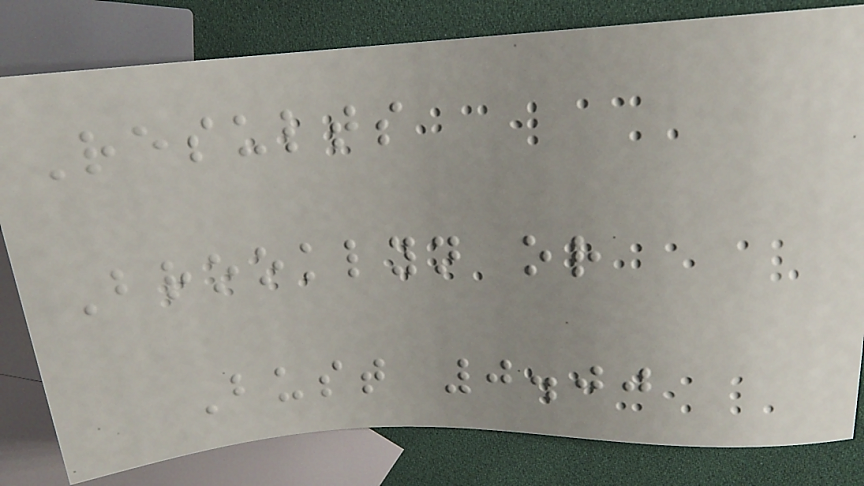Results
Brooklyn or
Bust 0.00
